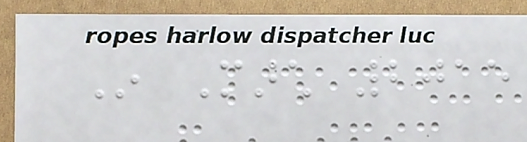In March 2015
